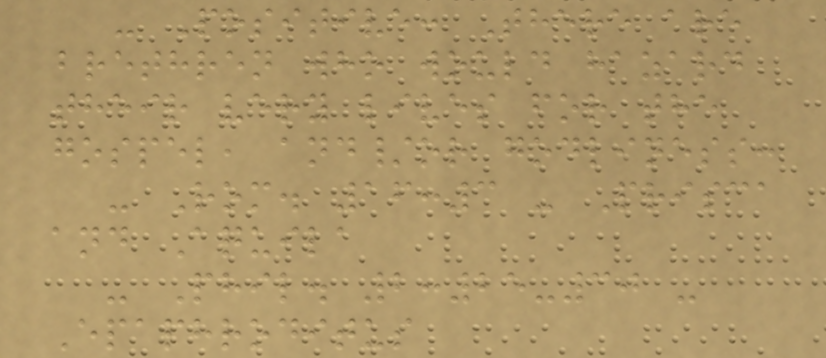- Positive: There are
brethren who would hazard
their very lives for the
gospel, and/or godliness:
- Rom. 16:3 - Prisca
and Aquila
- Phil. 2:25-30 -
Epaphroditus
